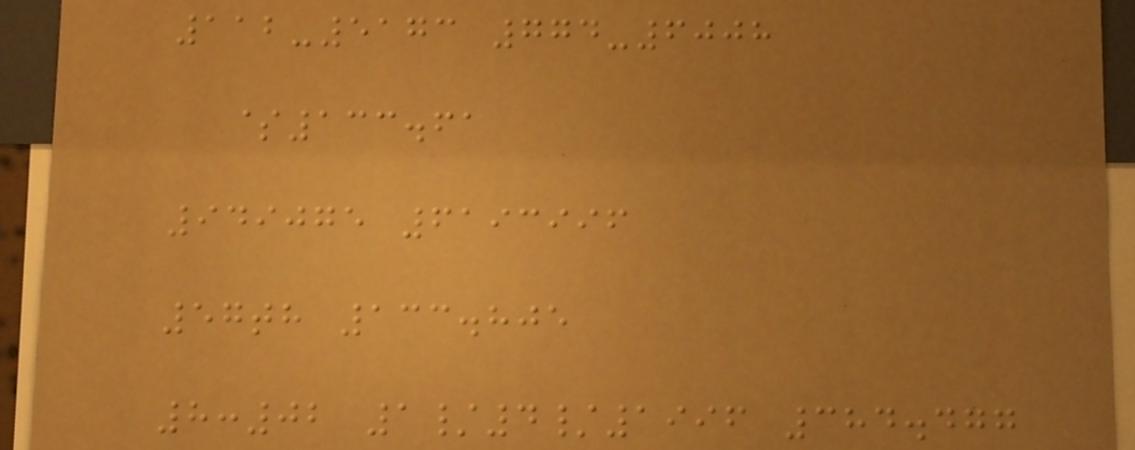112-5173 774-6008
$133.61
949075 6193996
57th 133.805
8:02 1/4/1996 384.477
